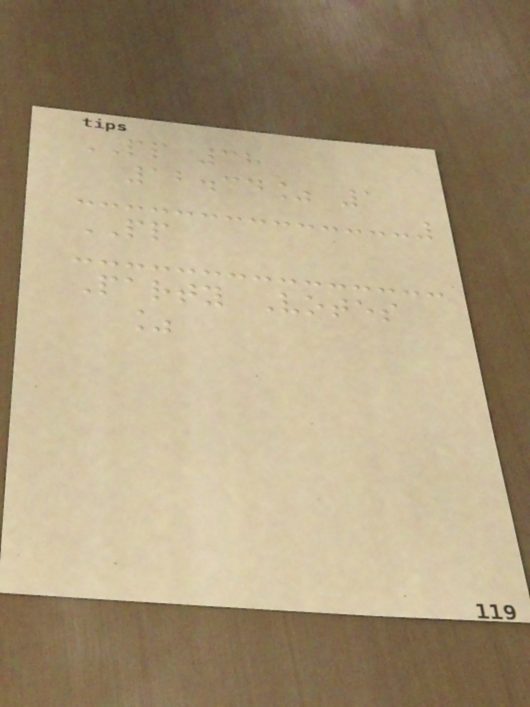PP 38
12.34% 1
PP
Party Votes
%
